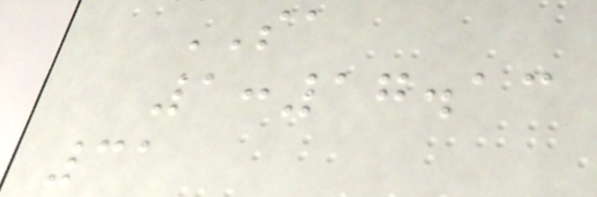SA
1:17.13
31
